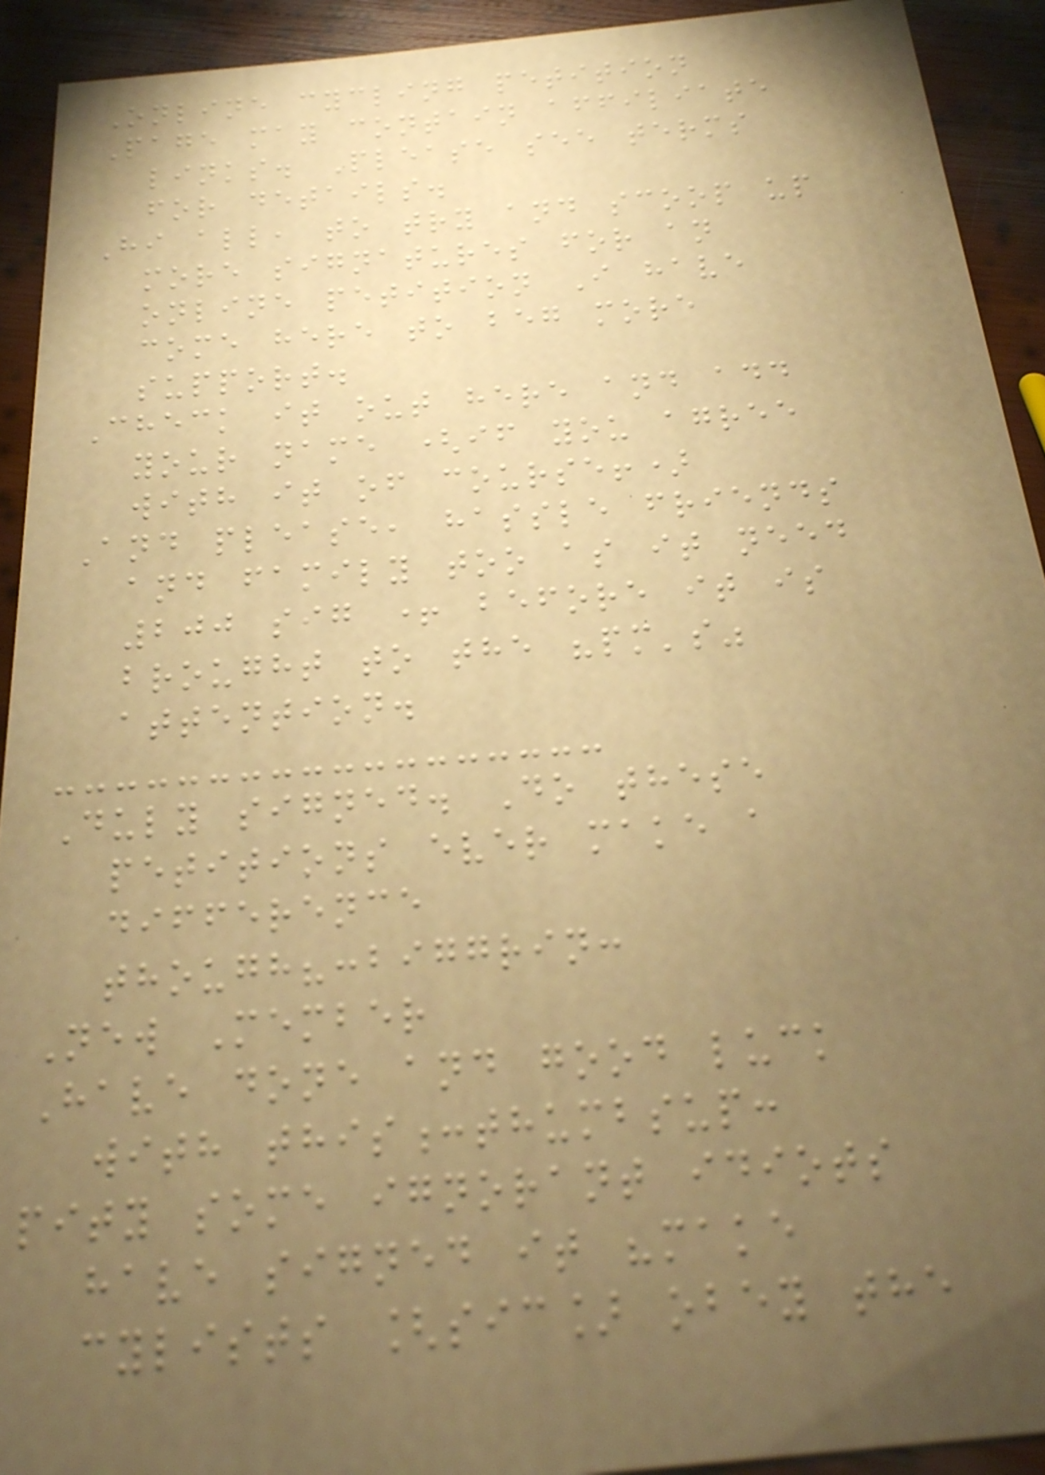Online cycling petition
Page may contain affiliate
links. Please see terms
for details.
Hi all, to try and scoop up
more signatures for an
online petition I have
come here to beg more
support.
Check it out here and add
your name (if you agree
with it of course!)
And please, hassle friends
and family too as it need
200 sig + before it is
brought to the "pm's"
attention.
Duly signed. Do these
petitions ever make a
difference
though?:biggrin:
New Member
Have done and good luck
with this:thumbsup:
pity some ignorant idiots
have signed it "make
cylists [sic] obey the
